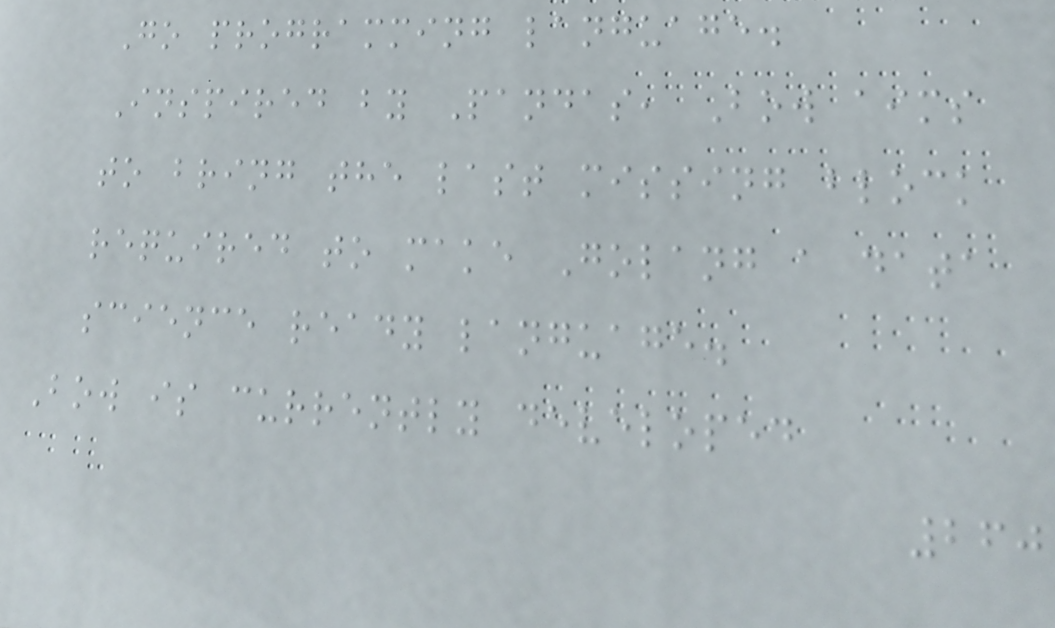Go programming language.
Inspired by Pandas, Bow aims
to bring the last missing block
required to make Golang a data
science ready language.
Bow is currently developed
260
